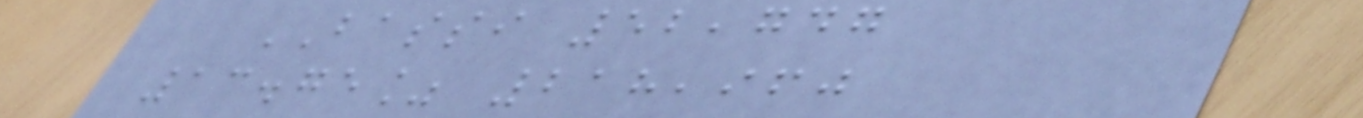BASSI 52,747
13.75% 218,960
